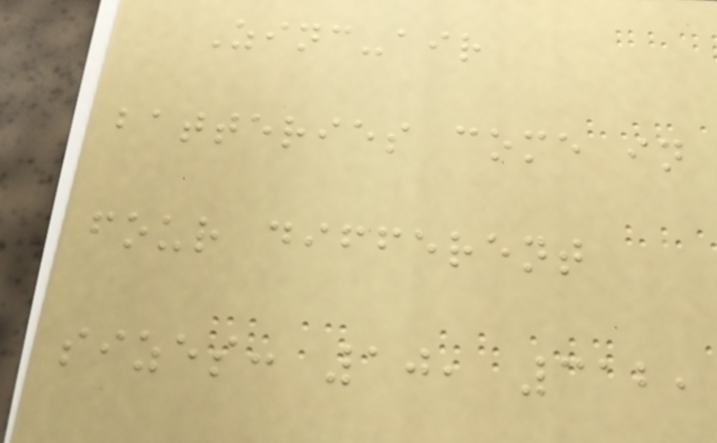Zinc-air
batteries come in
four different
sizes: 10, 312,
